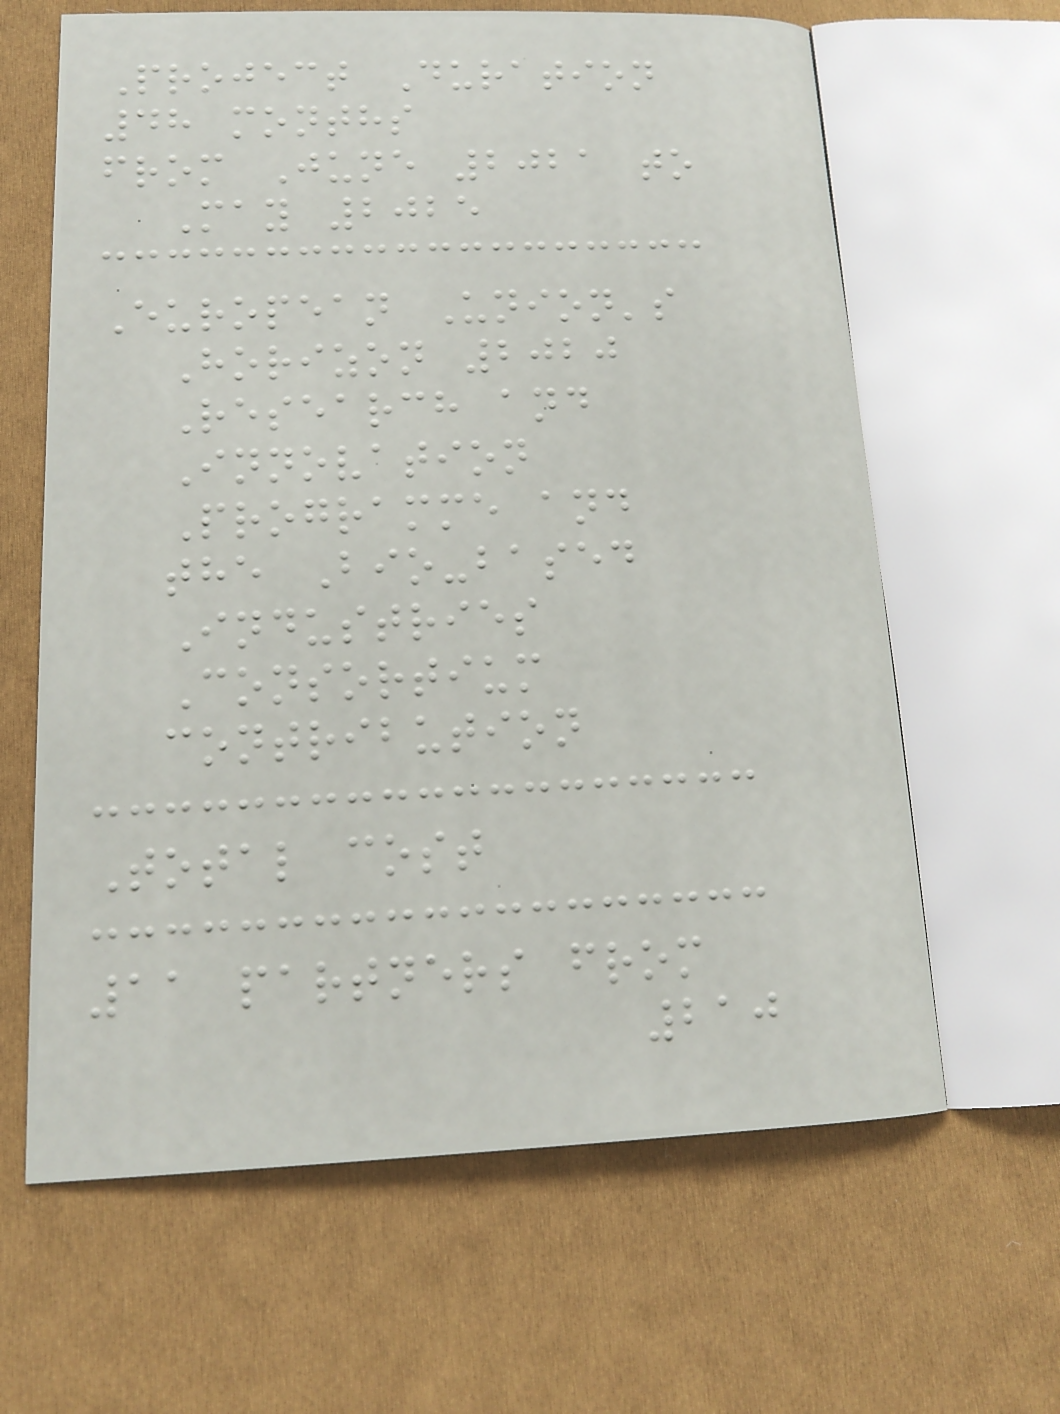Project Duration
48 months
from June 2021 to
May 2025
European Union's
Horizon 2020
Research and
Innovation
Programme and
the Bio-based
Industries
Consortium
contribution
Total cost
11 partners from
210
